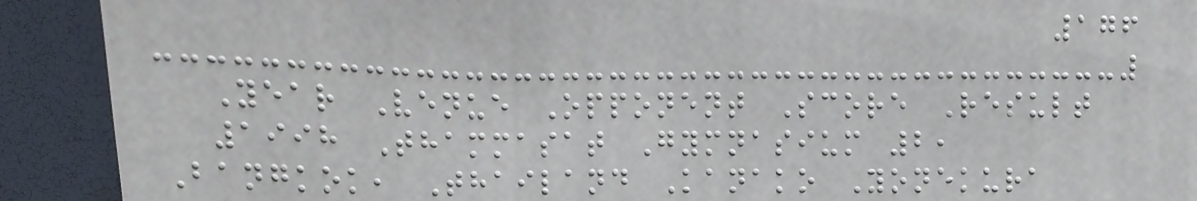176
Year Venue Opponent Score Result
1998 Thammasat Gymnasium 2,
Bangkok, Thailand Kanako Yonekura
